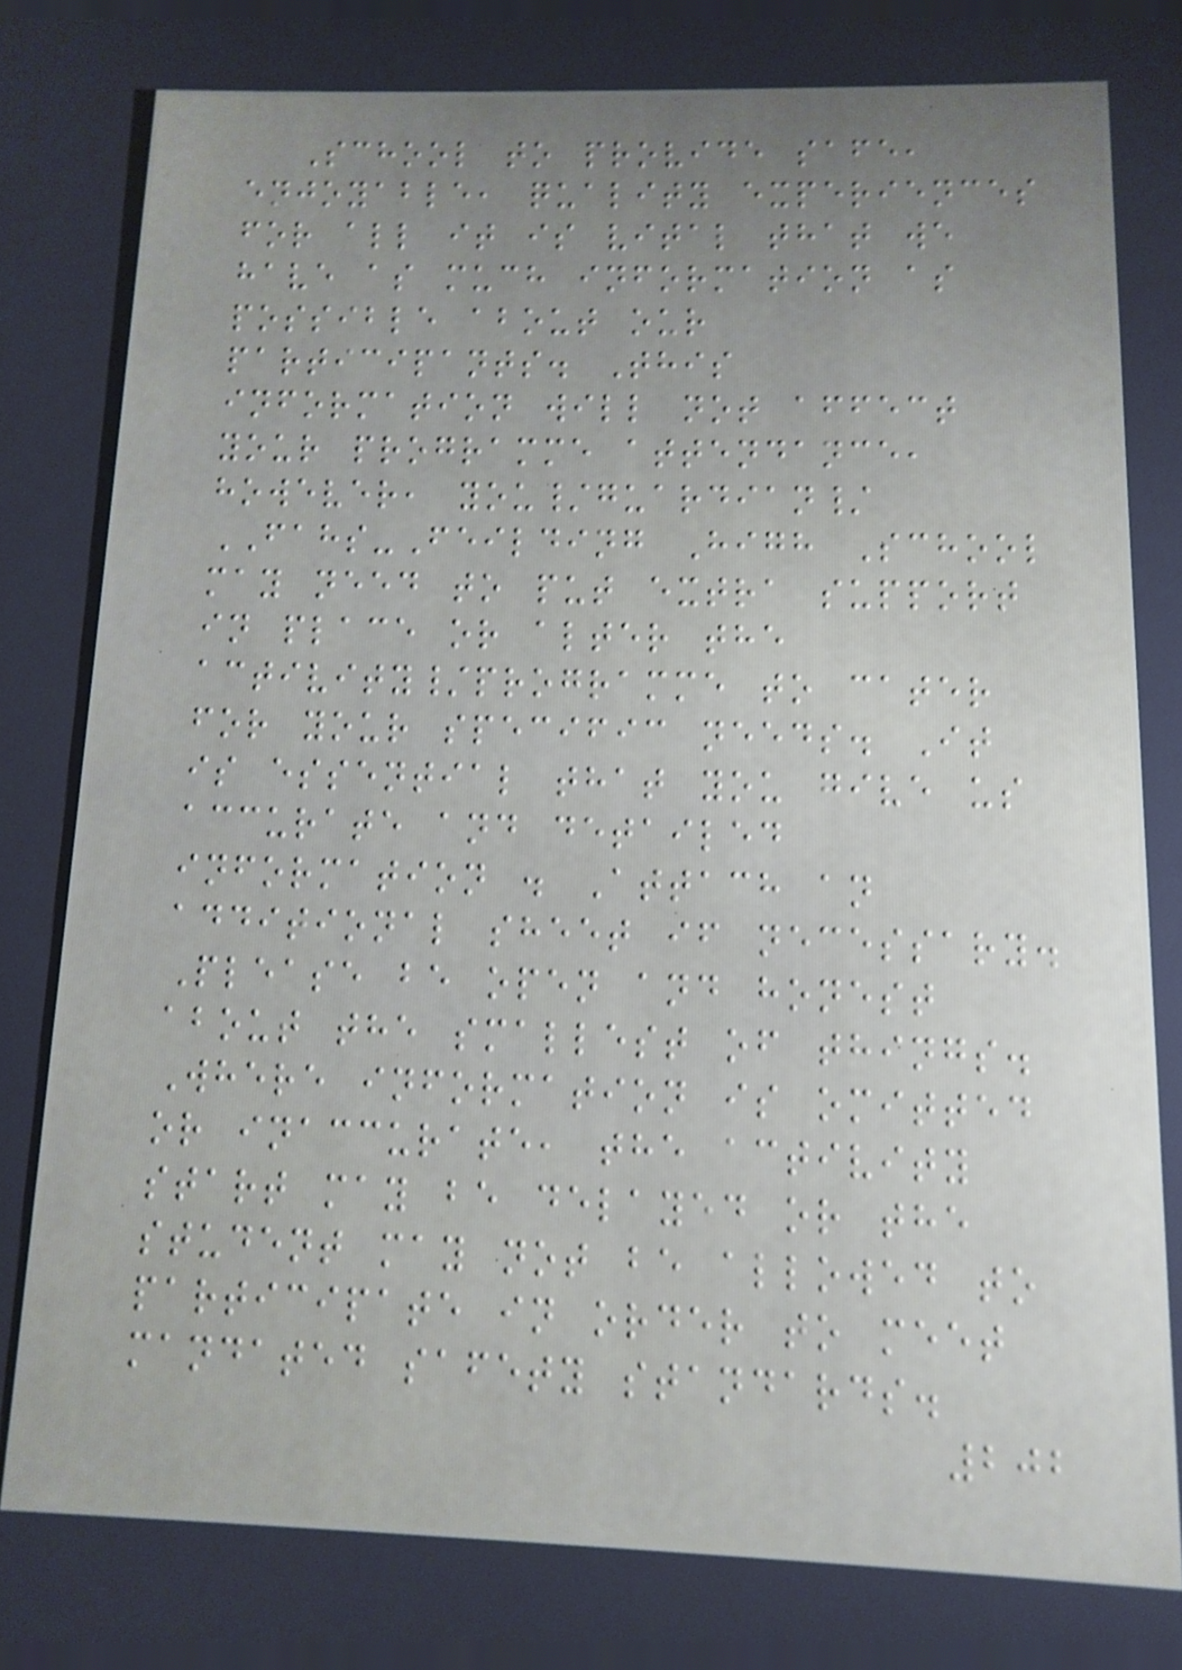School to provide safe,
enjoyable, quality experiences
for all it is vital that we
have as much information as
possible about our
participants. This
information will not affect
your programme attendance,
however, you/guardian/
FAHS-Feilding High School
may need to put extra support
in place or alter the
activity/programme to cater
for your specific needs. It
is essential that you give us
accurate and detailed
information . Attach an
additional sheet if necessary.
Please be open and honest
about the smallest of things.
Where information is omitted
or inaccurate, the activity
start may be delayed or the
student may not be allowed to
participate in order to meet
mandated safety standards.
202
